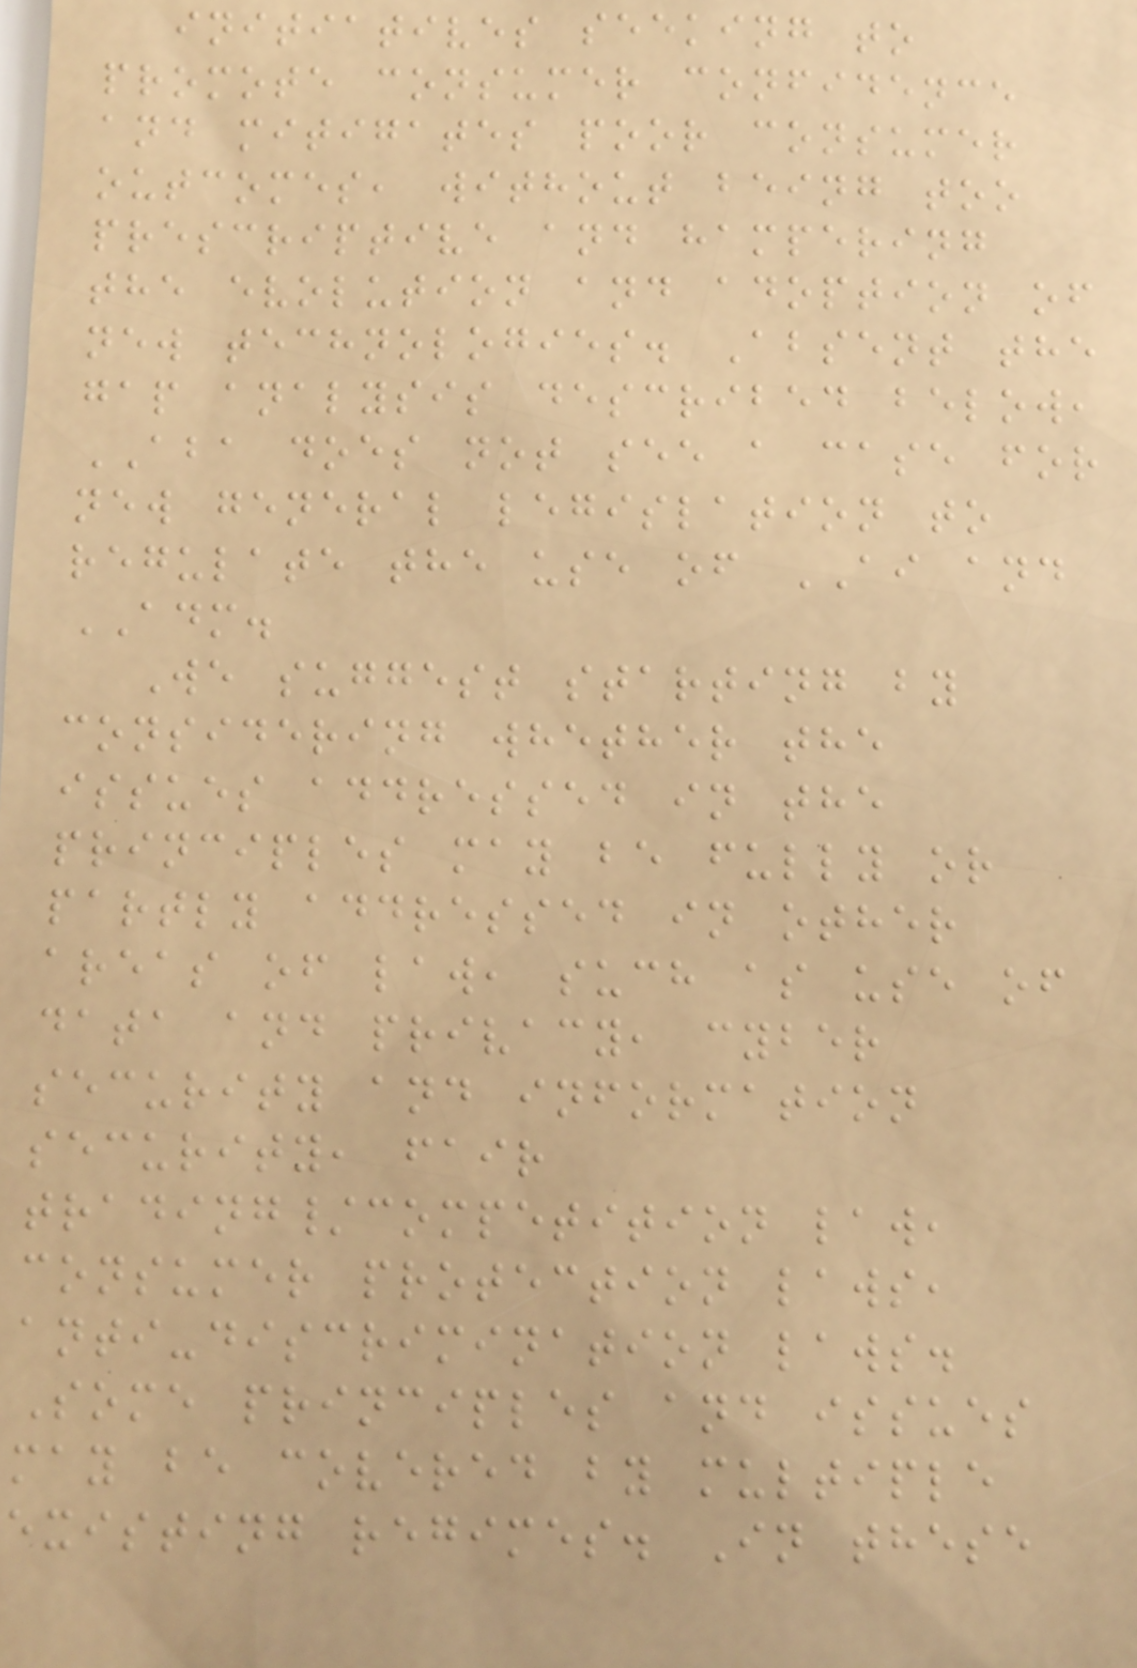initiatives seeking to
promote consumer confidence
and mitigates poor consumer
outcomes, without being too
prescriptive and hampering
the evolution and adoption of
new technologies. Absent the
gap analysis described below,
ABA does not see a case for
new general legislation to
regulate the use of AI and
ADM.
We suggest starting by
considering whether the
issues addressed in the
principles may be fully or
partly addressed in other
areas of law, such as use of
data and privacy, cyber
security and information
security, fair
trading/competition law,
consumer protection laws,
anti-discrimination laws.
Some principles and issues
may be covered by multiple
existing regimes. In these
